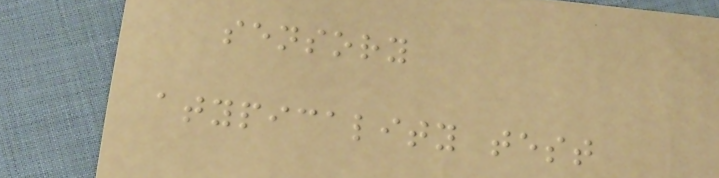sensory
atypicality test
